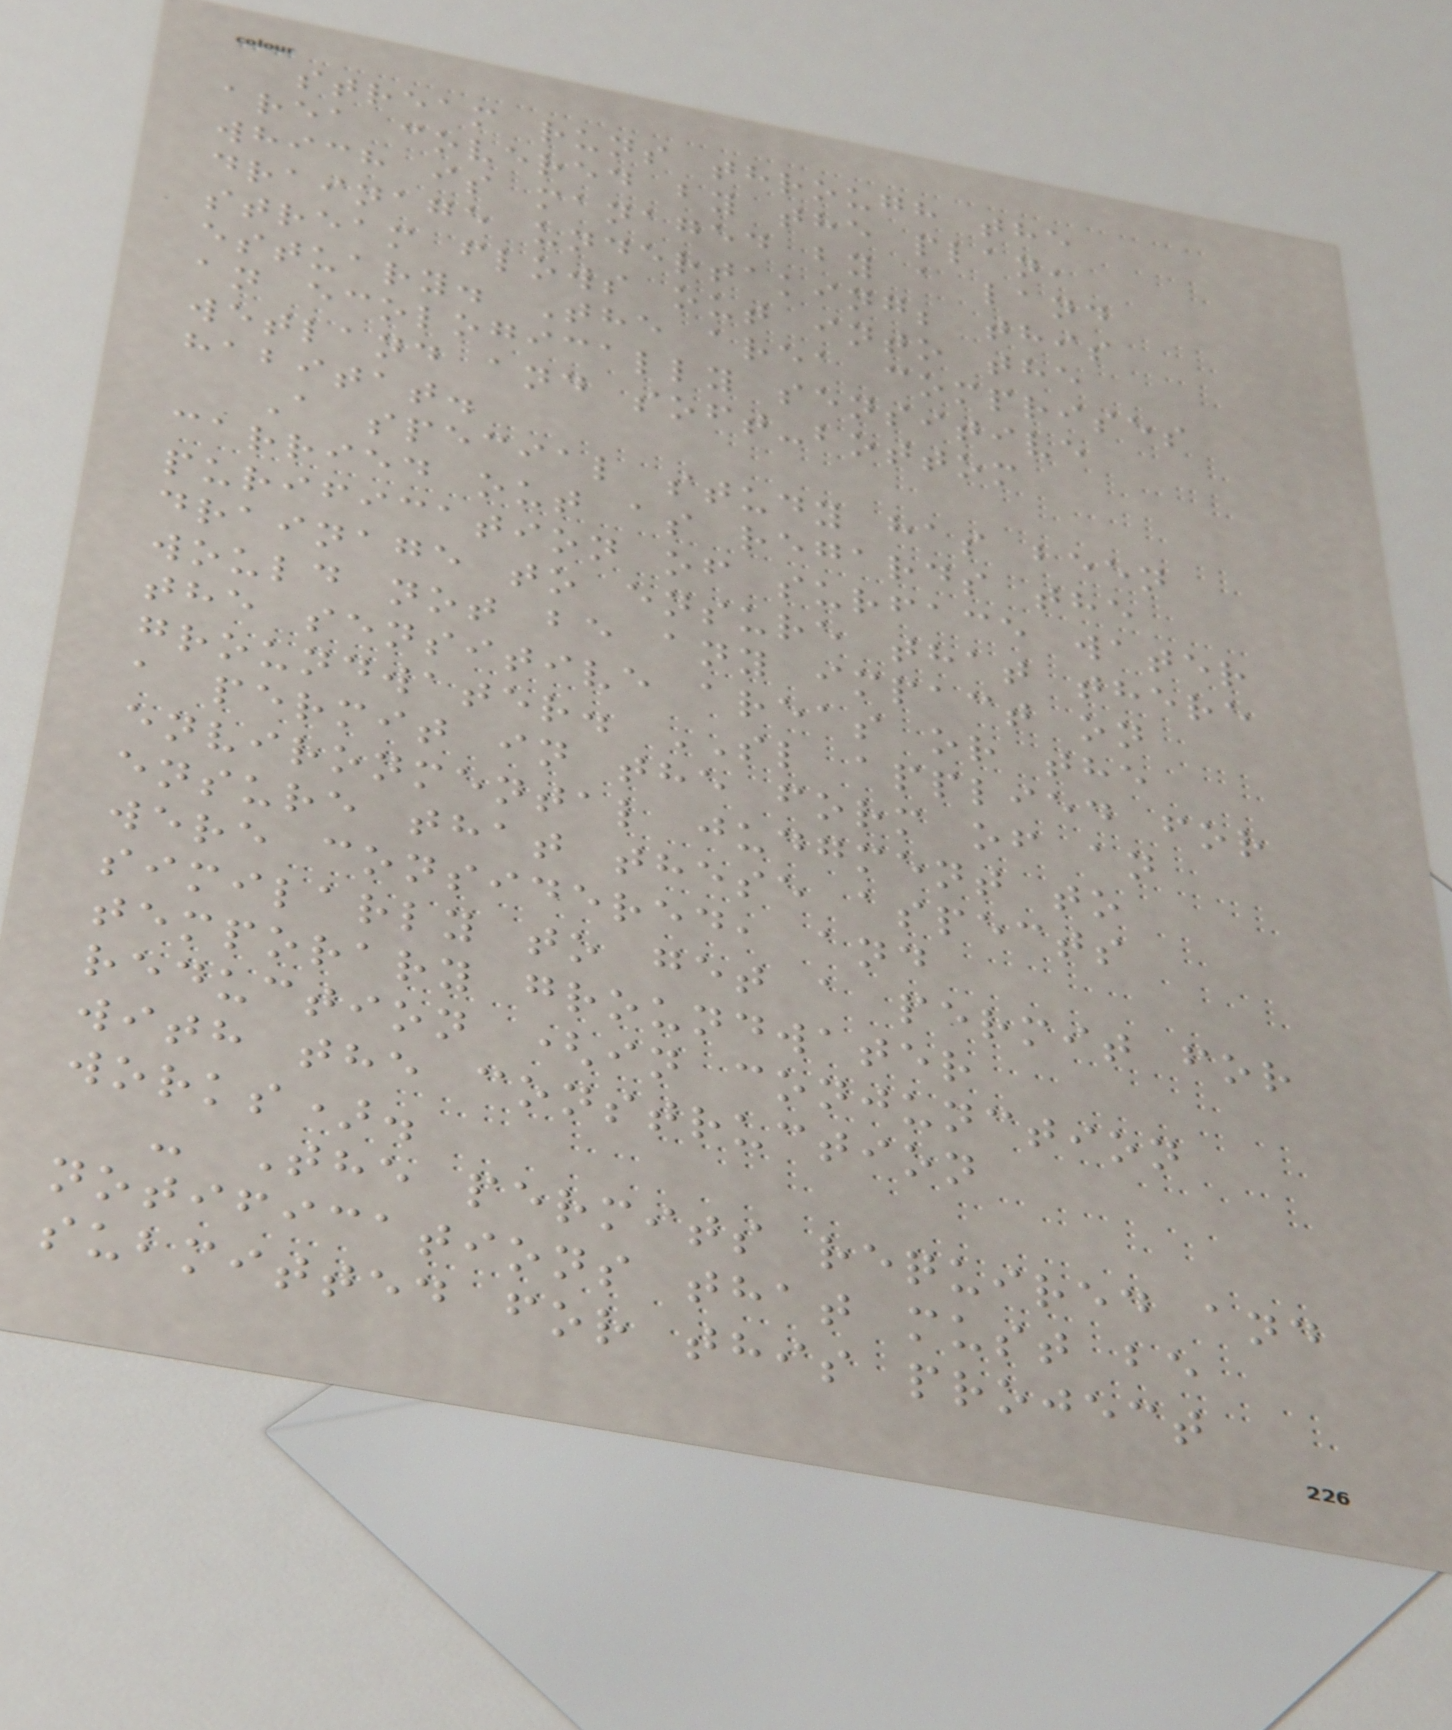stream runs through the
area covered by the plan,
which is managed by a land
drainage undertaking; this
stream flows out into the
estuary. The area comprises
an ecologically sensitive
wetland and soft-bottom
habitat.
A special study has been
carried out as regards the
purification of surface water
drainage to ensure that there
would not be any impact on
the sensitive areas or the
groundwater. SL applied for
a permit in the form of an
environmental judgment to
ensure that these aspects
were considered, and
similarly to get a permit for
temporary groundwater
reduction (in conjunction
with the construction
works).
- The permits required and
notifications that must be
submitted for this project
